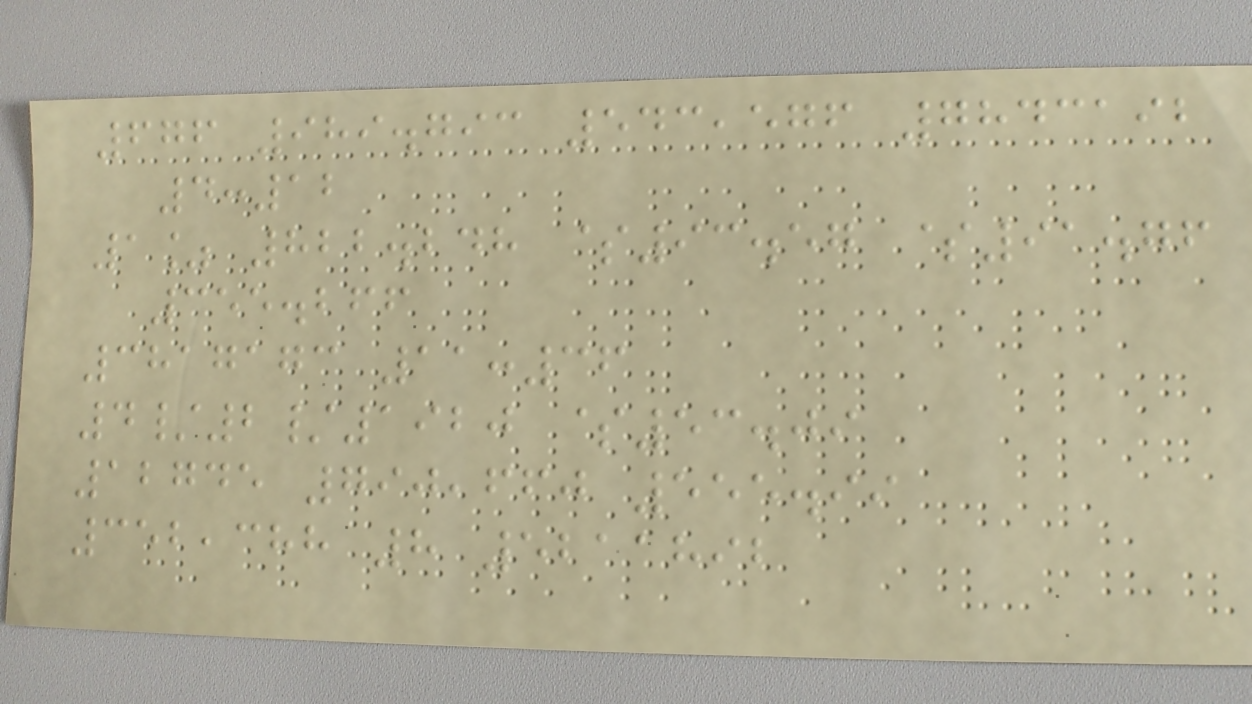676 989.793 543,576 7843192
4:12
1% 822.248 $93.57 $91.76
355.266
3817173 11:36
4/2/1920 $53.09
12745 790,660 555.99
352,388 8 5211892
